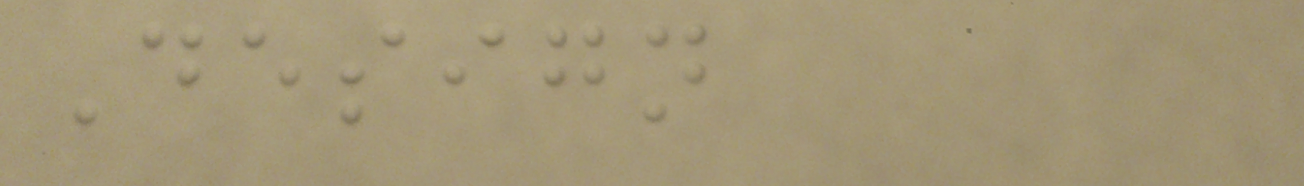Design
